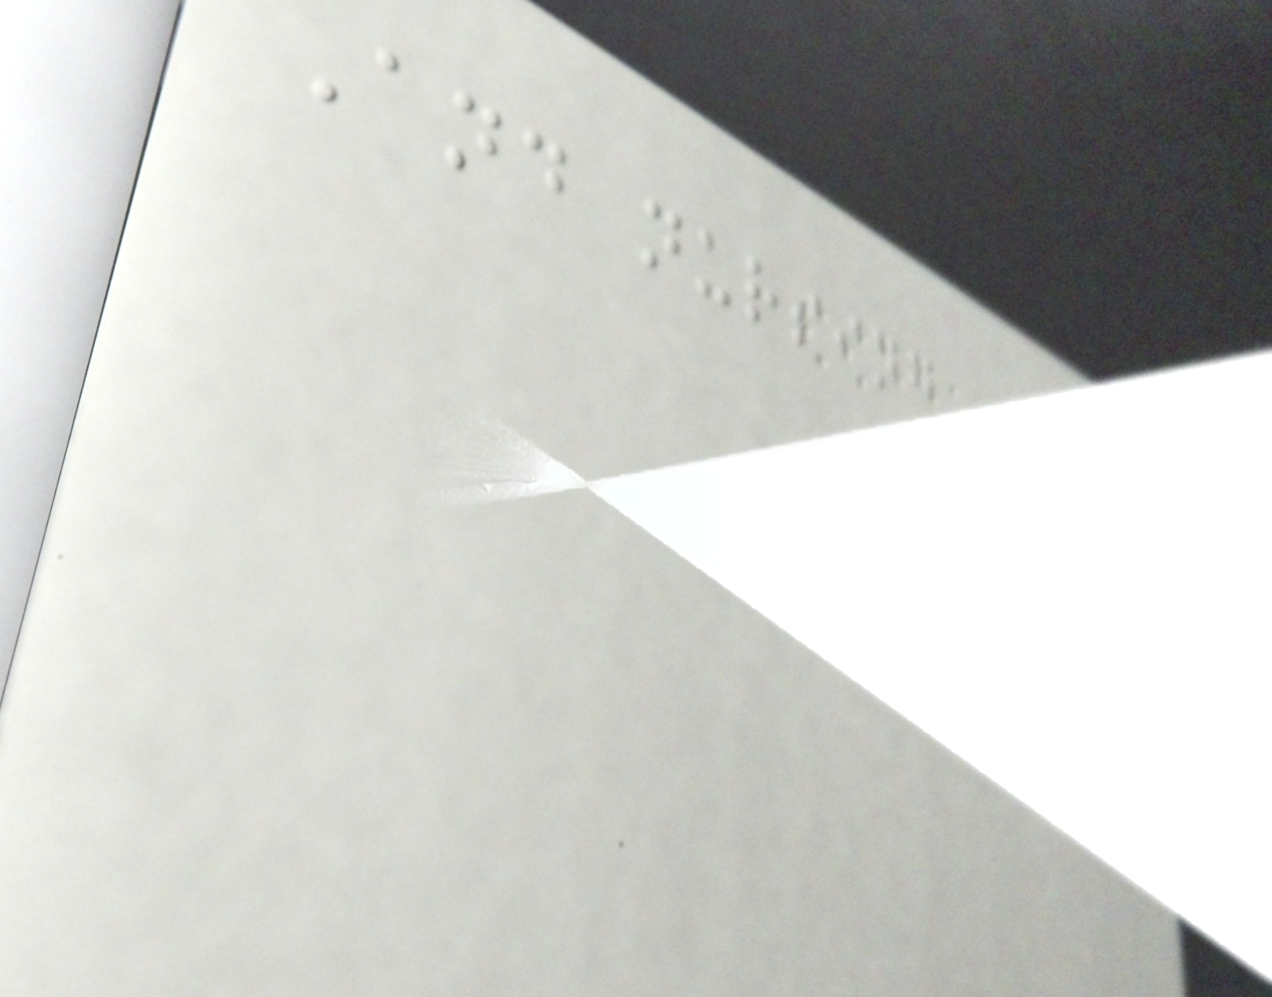And nursing
